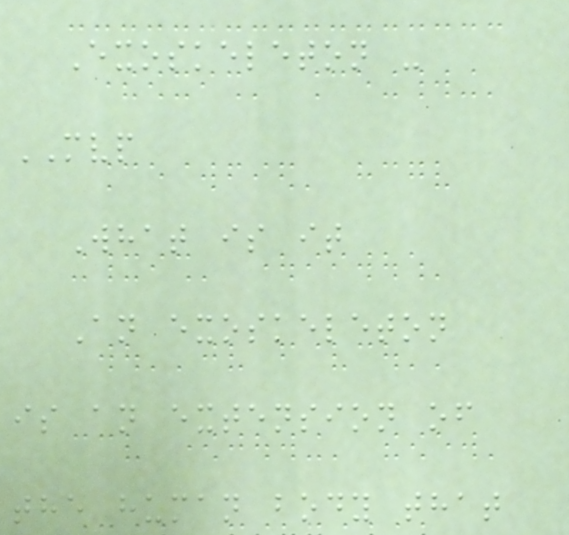Exoskeleton -
MVP
What is it
An exoskeleton
is an extension of
the human body that
